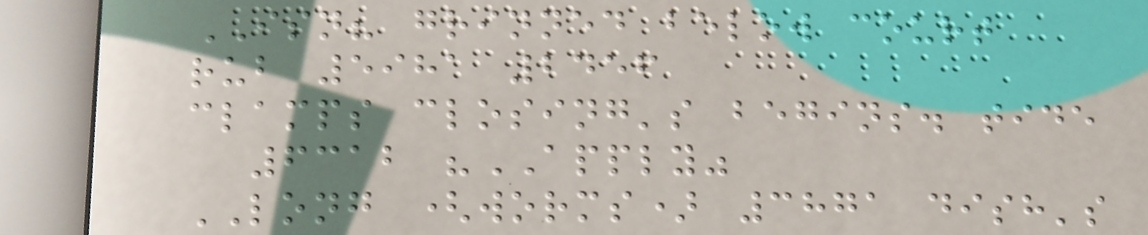ISN? grinned below court
rub 5981 2456
clamps closing's begins. tide
6312 "APPLY"
LONG (worms) 3871 dish's
